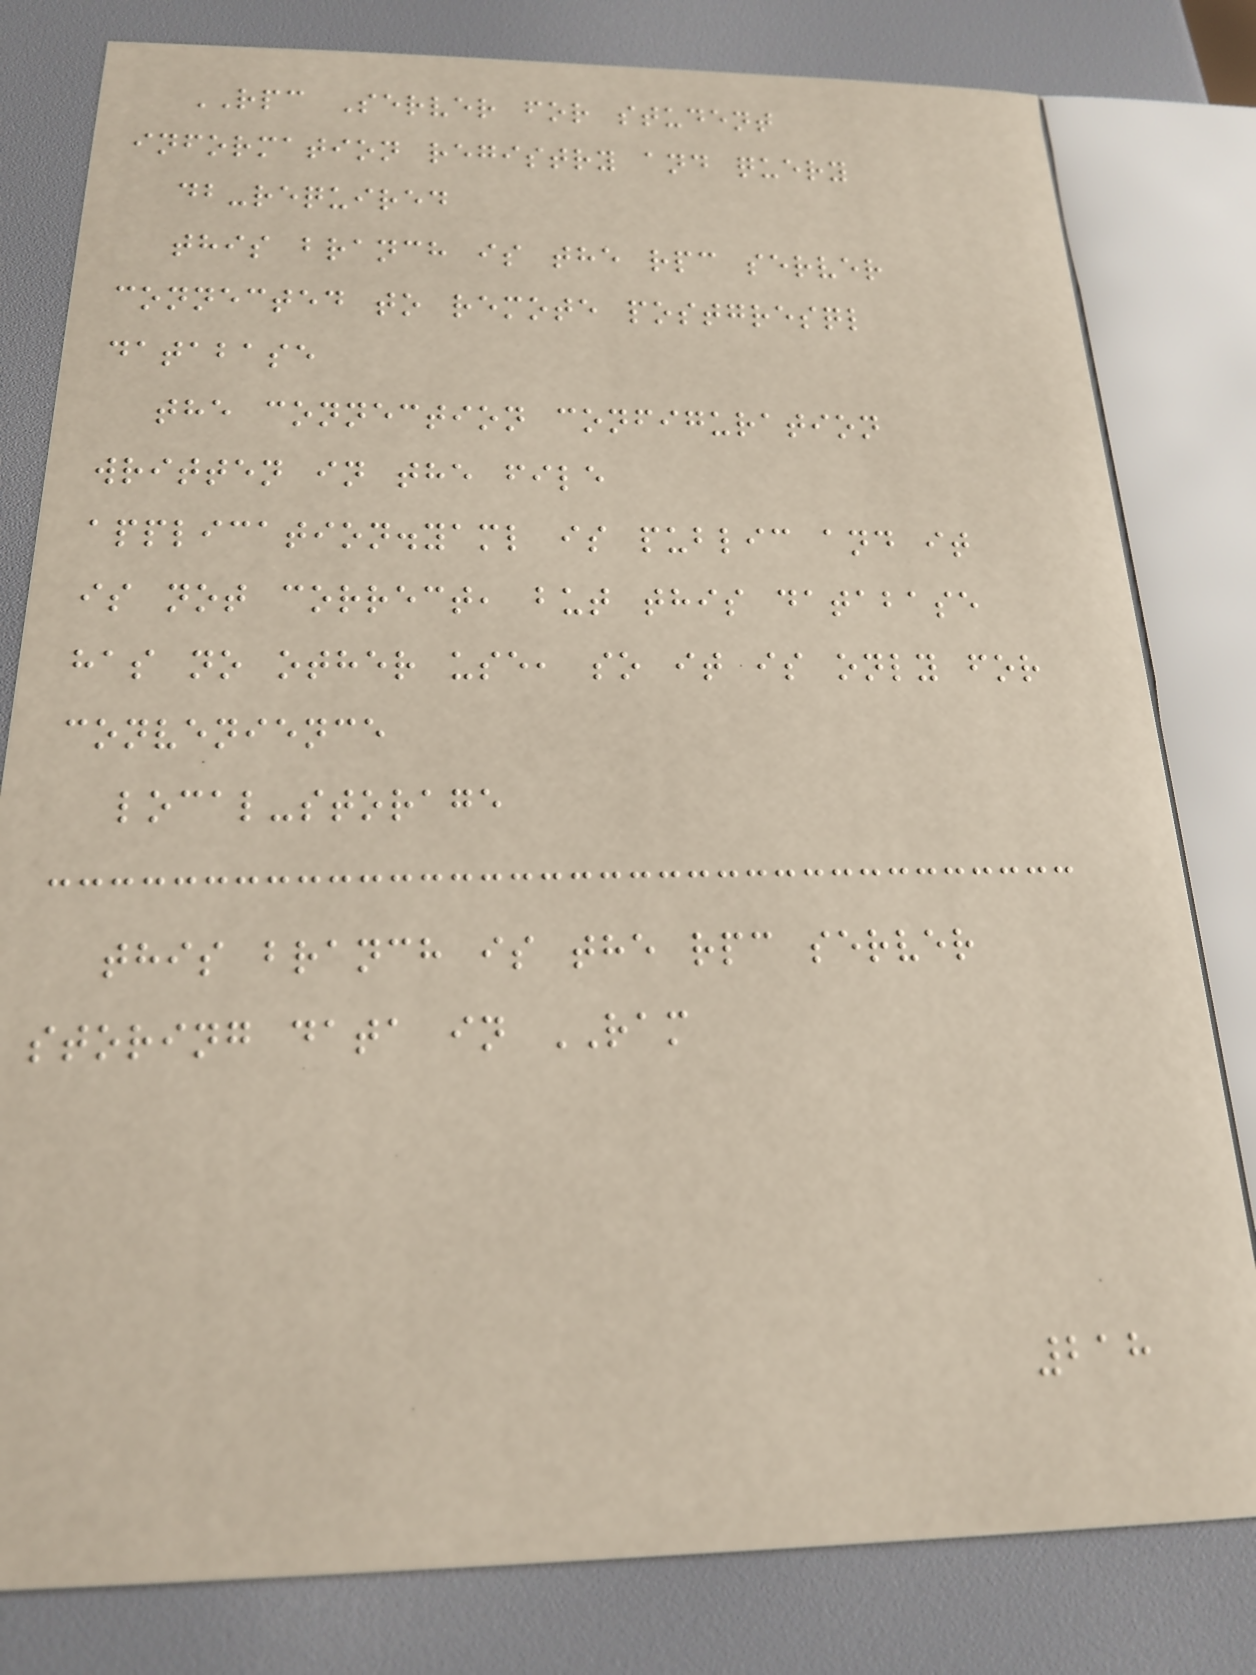RPC Server for student
information registry and query
db-required
this branch is the rpc server
connected to remote postgresql
database
the connection configuration
written in the file
application.yaml is public and it
is not correct, but this database
has no other use, so it is only for
convenience
local-storage
this branch is the rpc server
storing data in RAM
218
